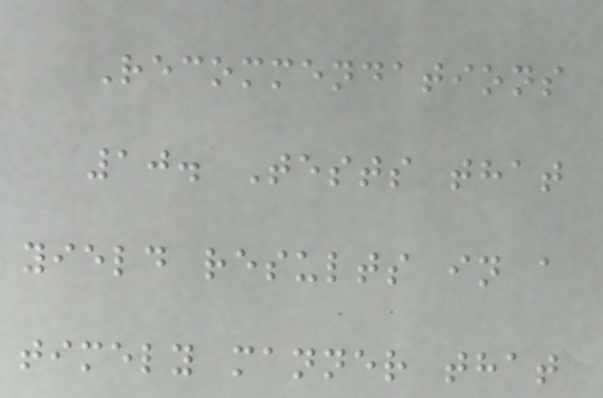Recommendations
10. Tests that
yield results in a
timely manner that
